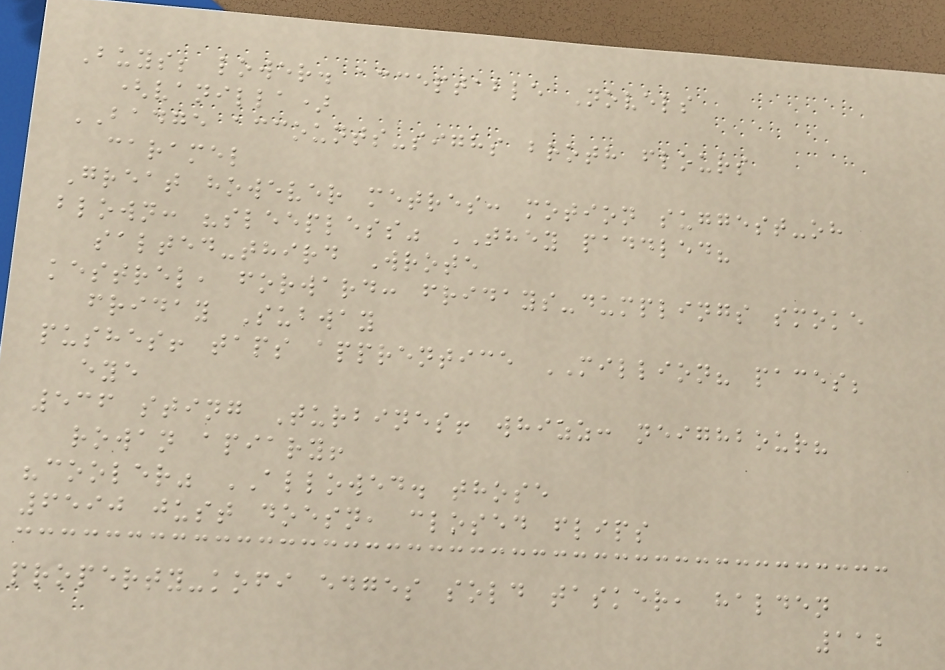Buys; lower. acceptable Novels
(vanilla)
BADGE accounts-sighs broth flours
caramel
Great however metres: motion suggest-oh
blown: "sleepless" THEY paddled?
salted-third Wrote
kestrel, forward: fridays-dumplings smoke
friday Subway
pushes! taps apprentice MILLION? paces;
eye
536 sting Turbines! whizz: neighbour?
rowan apiary!
"cooler" ALLOWED. those
6590 just doesn, closed flips
property-kofi edges sold tasker, halden
112
